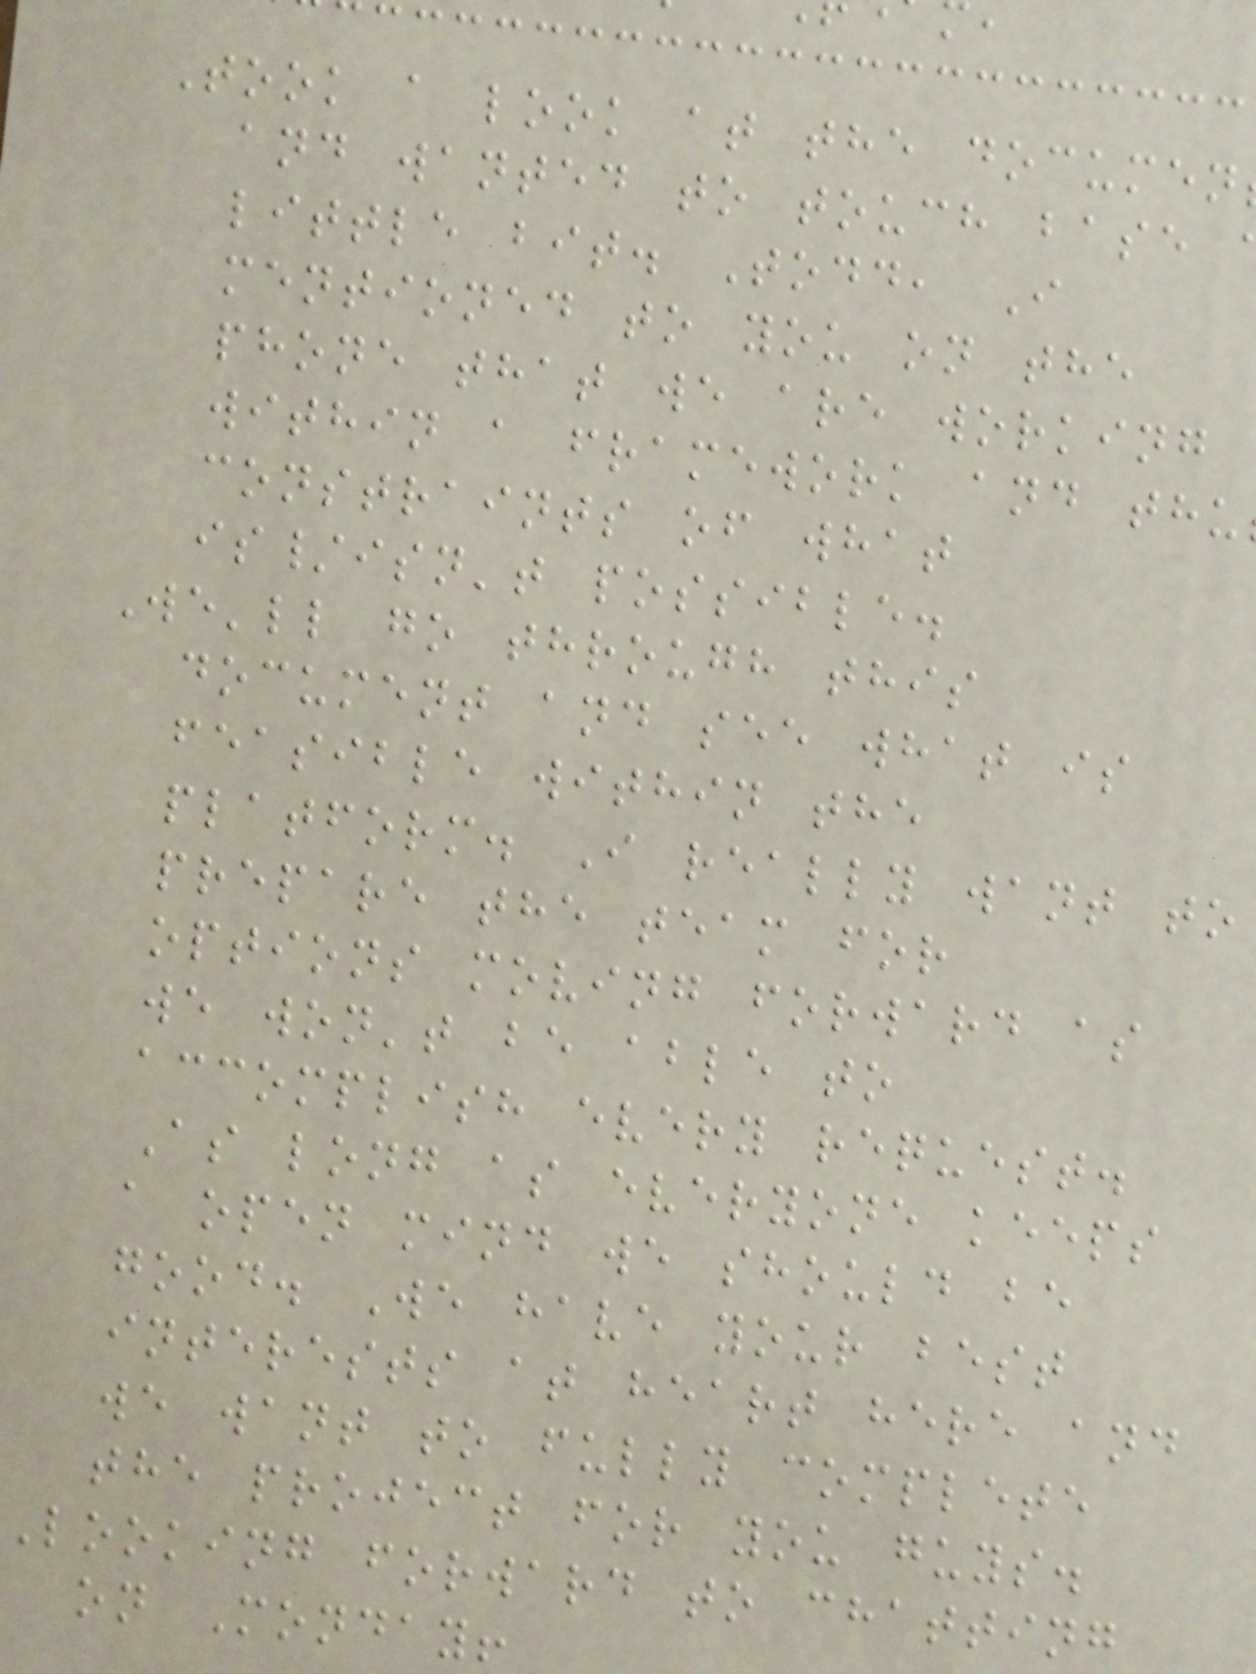Took a look at the documen
and wanted to touch base
little bit. Todd, I
mentioned to you on the
phone that we are working
within a framework and thu
constraints of what
is/isn't possible.
We'll go through this
document and see what is
feasible within the
platform. I really want to
prepare the team for
options moving forward as
we won't be able to
accomplish every request.
As long as everyone keeps
a open mind we should be
good. We have your best
interests at heart here and
we want to fully complete
the project for you guys.
Looking forward to chatting
on Monday!
